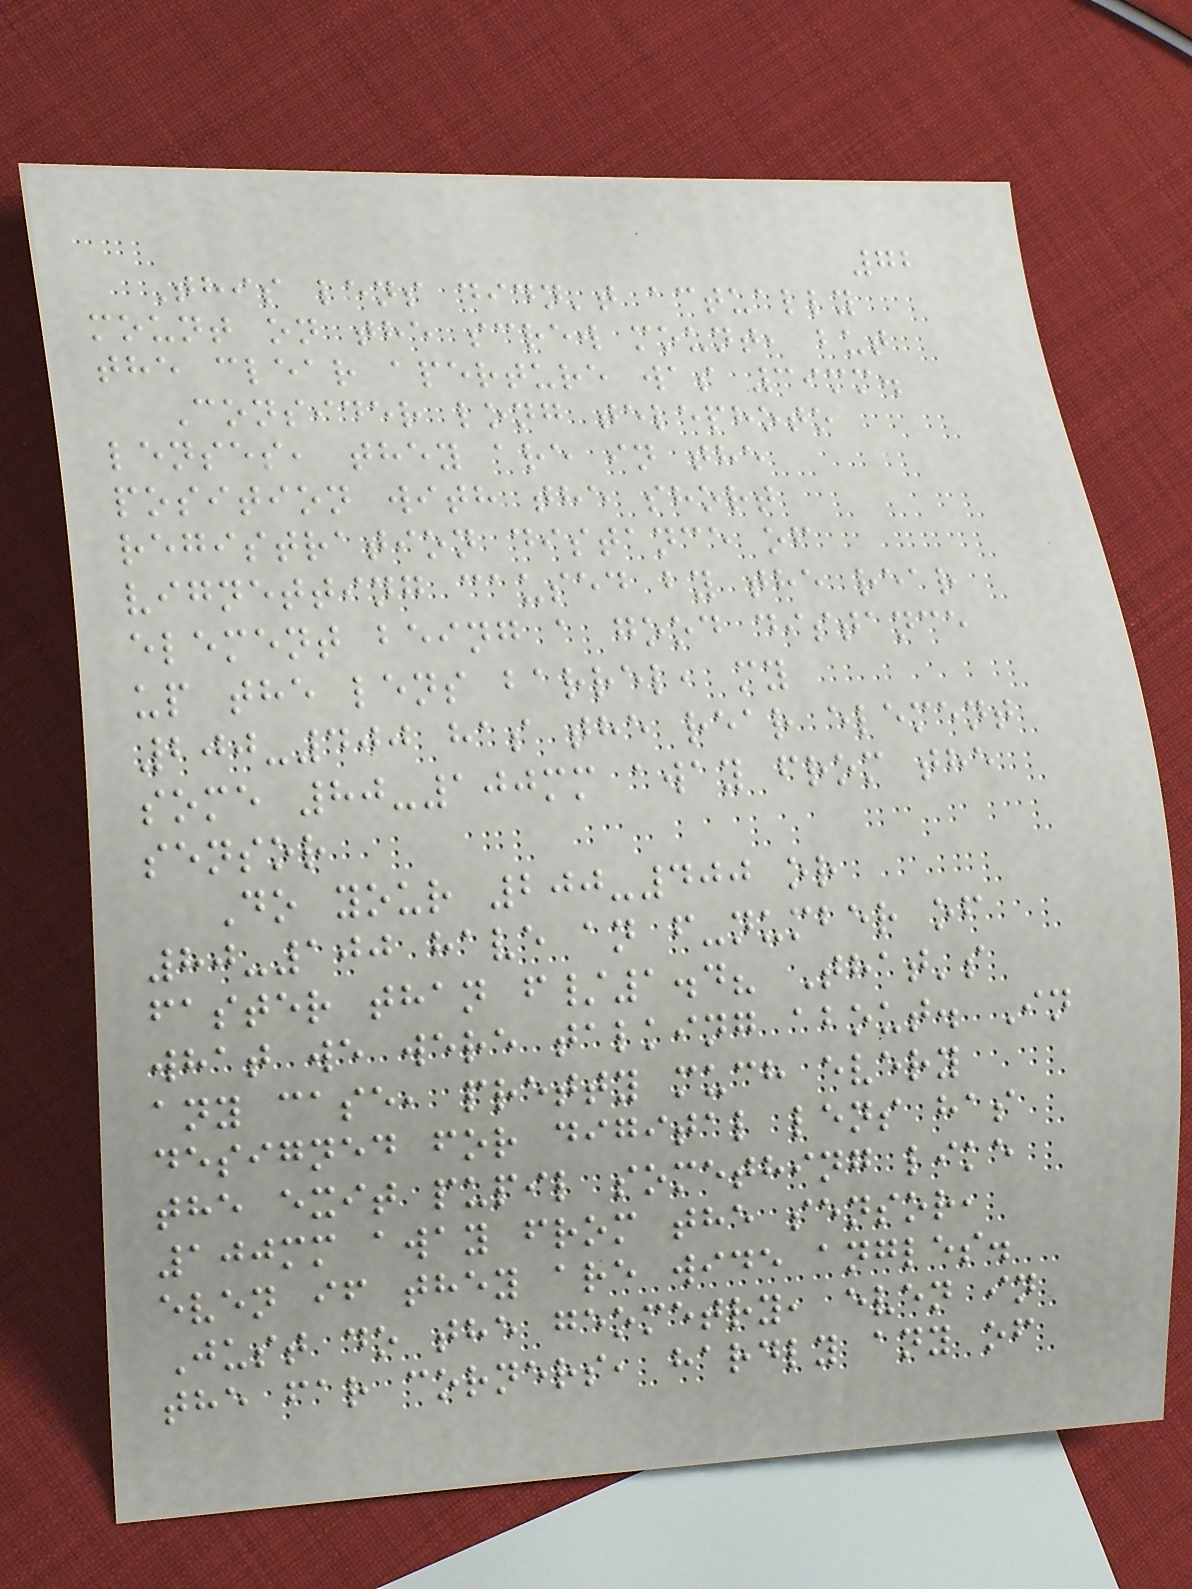72
This lens didn't actually
mount on the screw mount, but
the clear aperture was 39mm.
Consider long telephoto
lenses, they are in the
position with the short
registration distance of
vignetting caused by the rear
element being a good distance
up the lens barrel, my
200-400 has the rear element
some 80-100mm away from the
sensor
Do your 200-400 or
80-100 have an f-number of
faster than f/1.4? That's
what we were talking about. In
any case, pretty much every
designed for digital lens has
the exit pupil something like
100mm away from the sensor,
even if they are wide angles.
Just do the geometry, even in
the far corners, hardly any of
